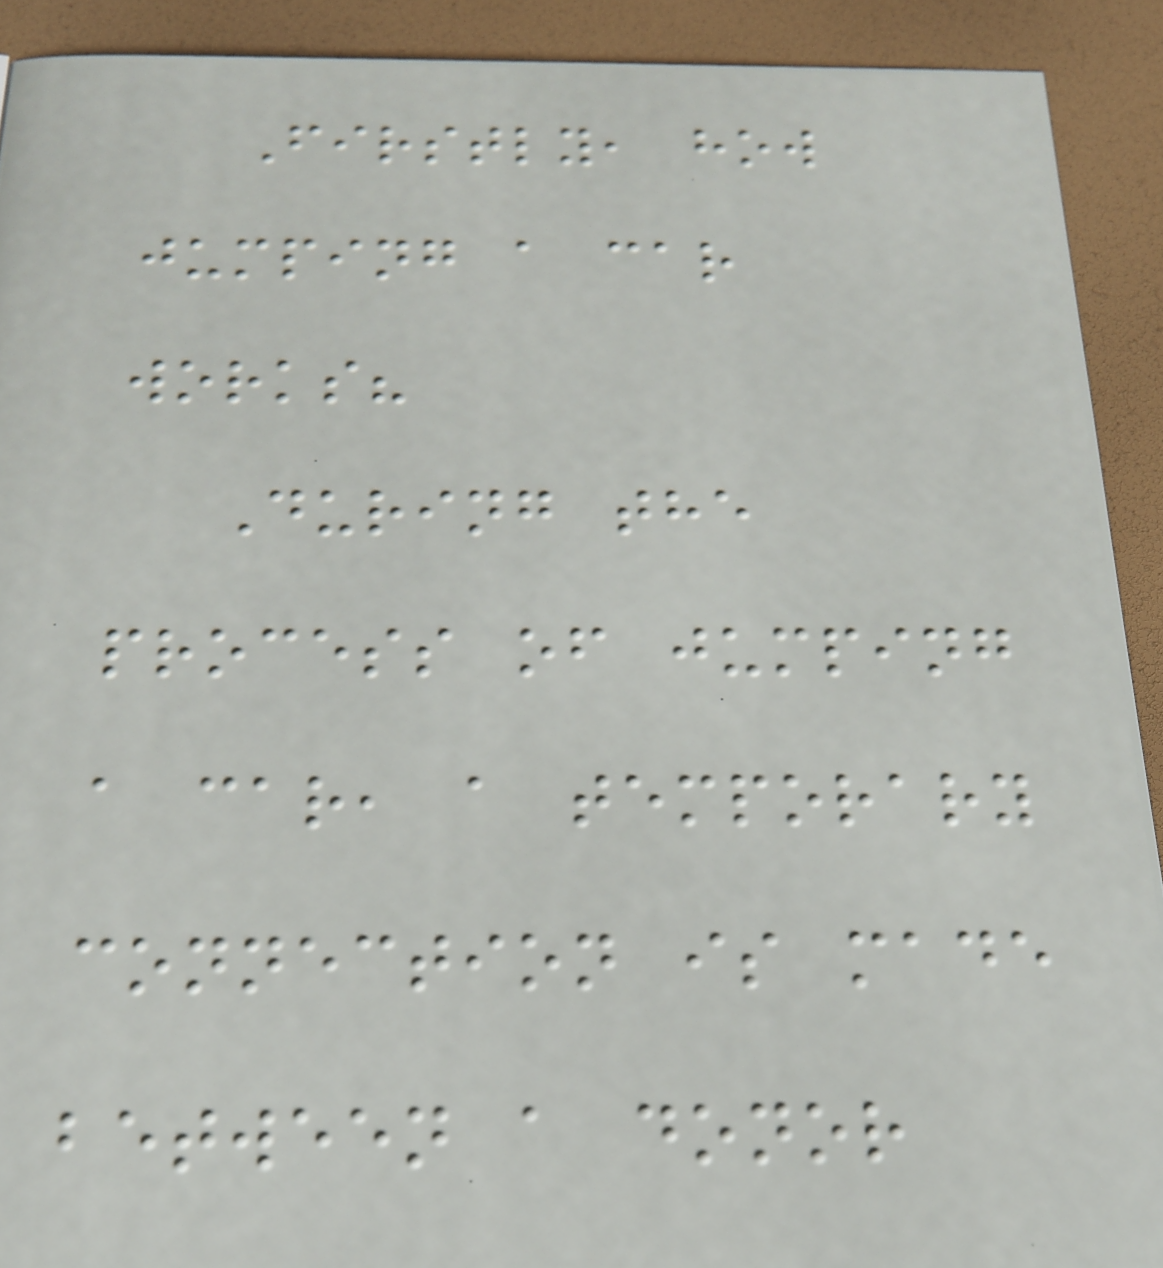Firstly, how
jumping a car
works?
During the
process of jumping
a car, a temporary
connection is made
between a donor
